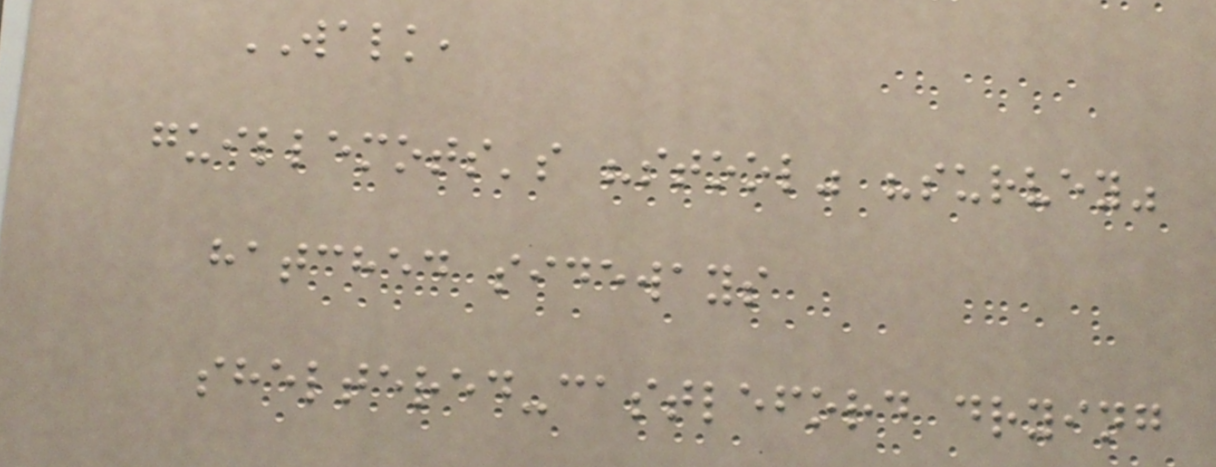WALK,
guillemots's "stool" "survey"
hatched sideways
sheltered-castleford drying
